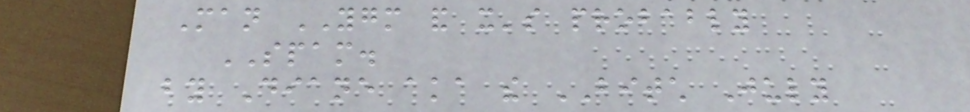Man YGM and it's probably
SPAM.
by Diane aka the BITCH July
